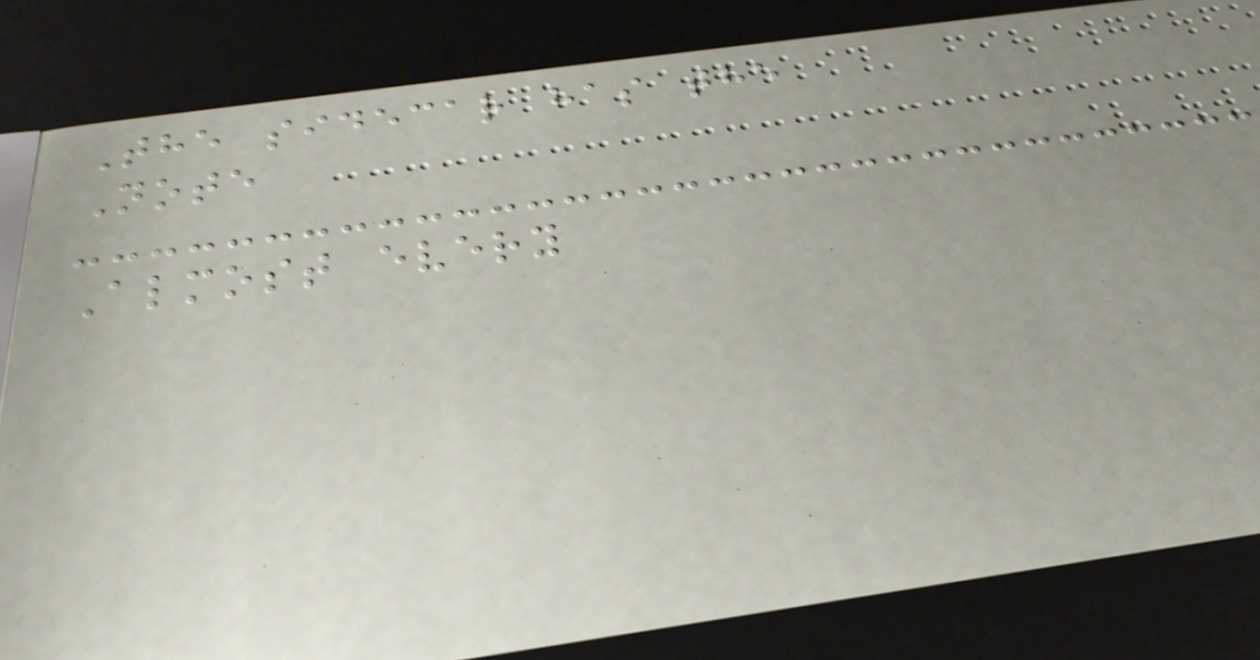The sidecar has the
Note
Almost every
